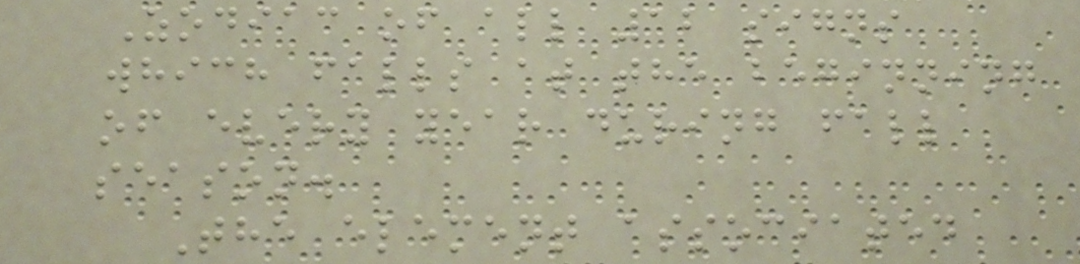Zodiac of all 12 signs
which falls at the beginning
of every year during fall
season.
The element associated
